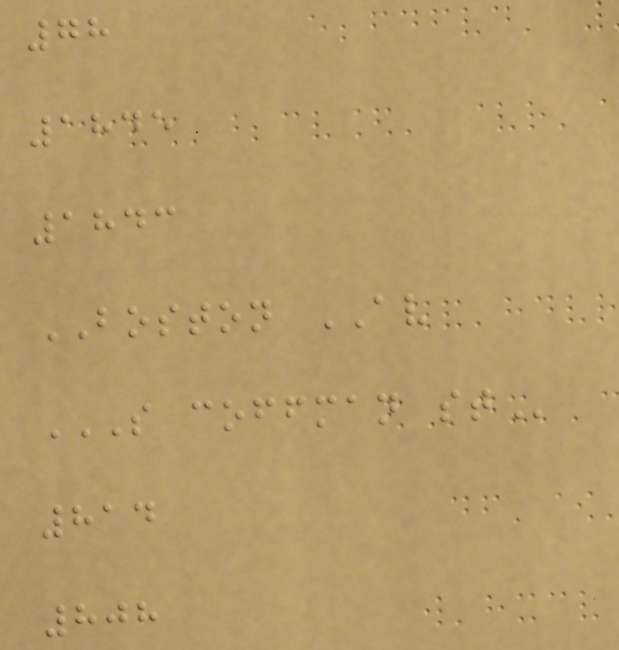78
1845
1843
BOSTON AV
S COFFMAN ST
814
808
